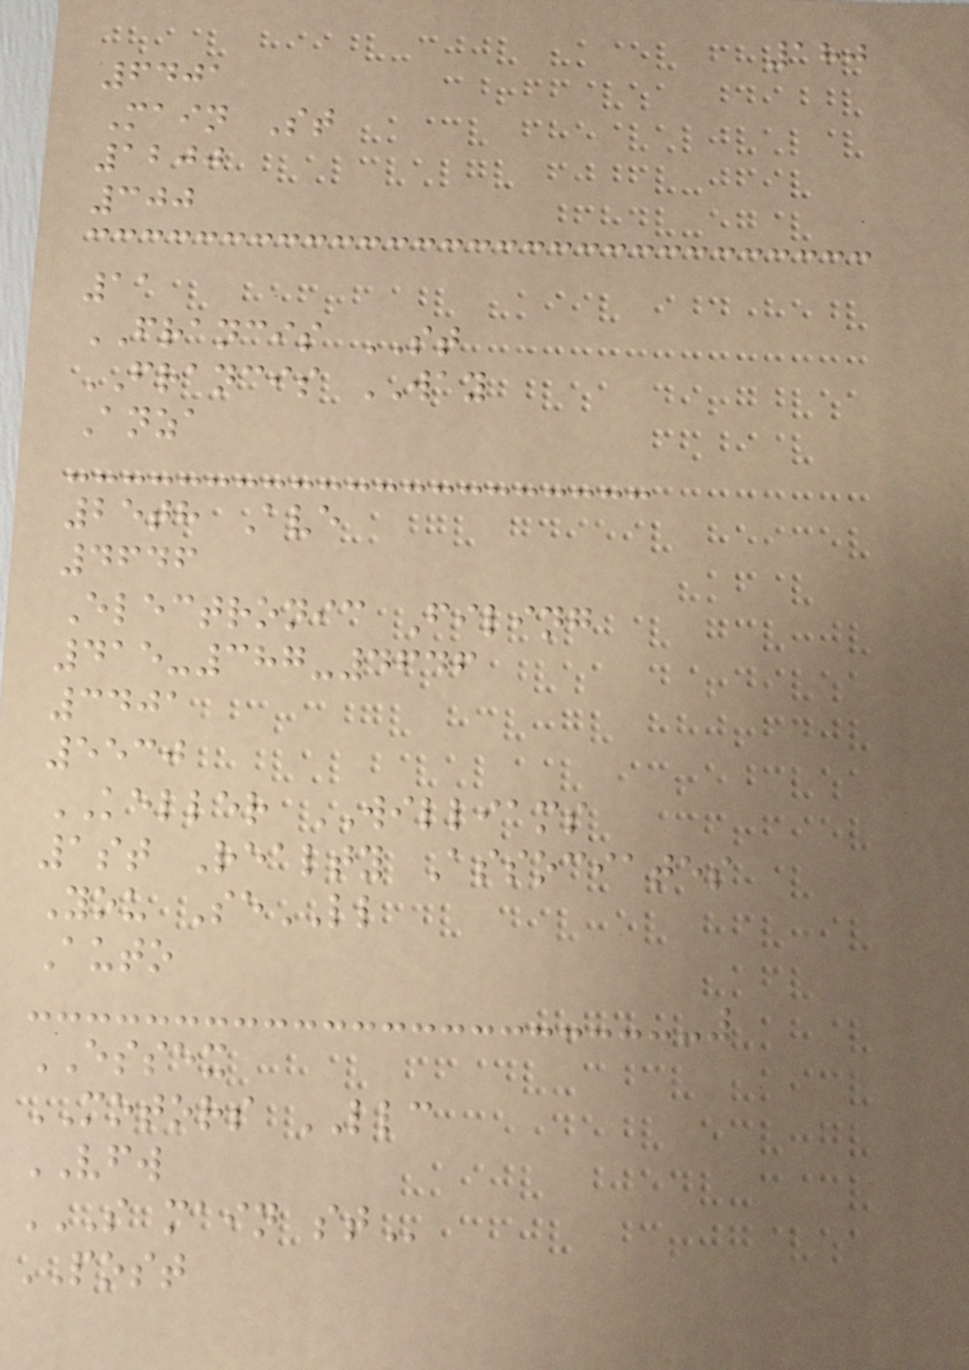180
6401
Main St
1200
300
11
FRANCIS ST
FRANCIS WAY
Anza
25th Ave
4646
Electronic Filing
415-387-4646
3401
5530
KELLER WILLIAMS
1st Realty Associates
You SeLL
Auto
ESSEX
MOTORS LLC
VFW
S MAIN ST
POST
